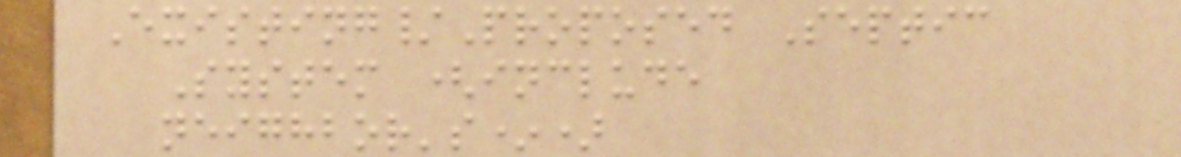Existing/Proposed Septic
System (include
neighbor's*)
